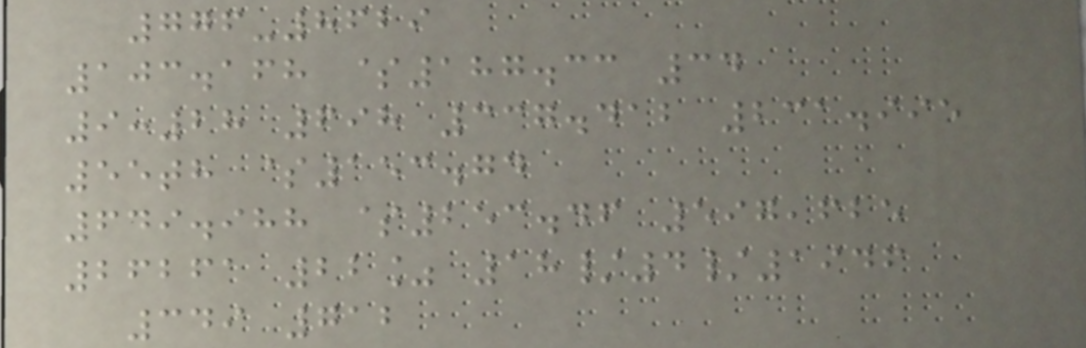776-8629
103.168 $187.33 34
9:28 698 337.412 231.995
55th $153.74
649.988 $253.46 597,625
26261 22% 18/4/1946
349 712
